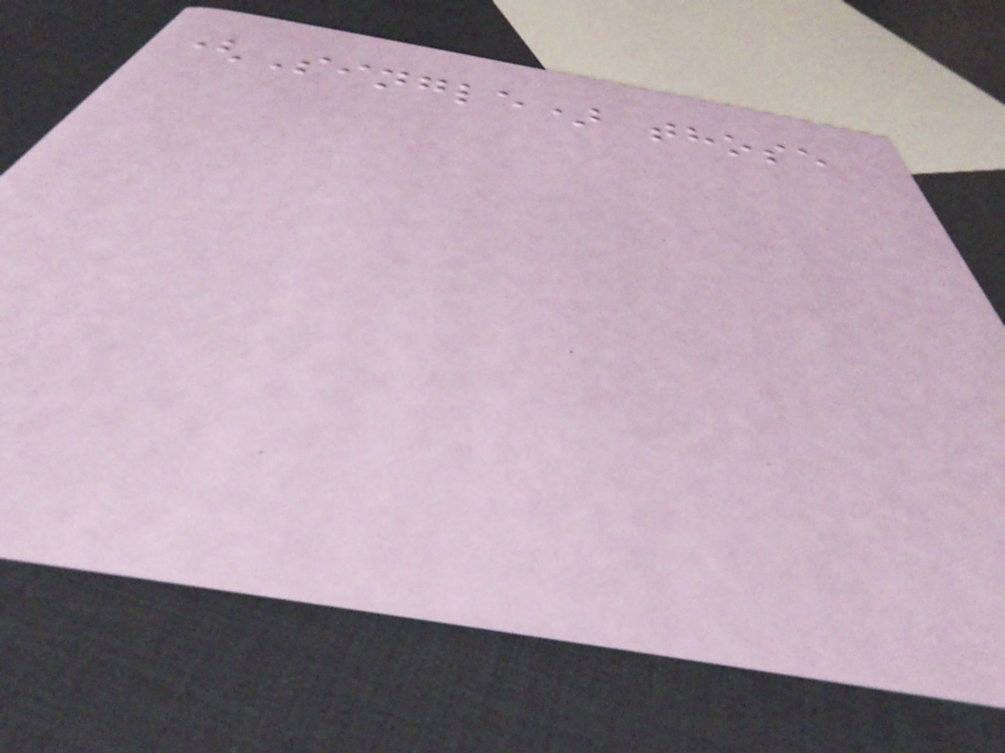(Single) those
